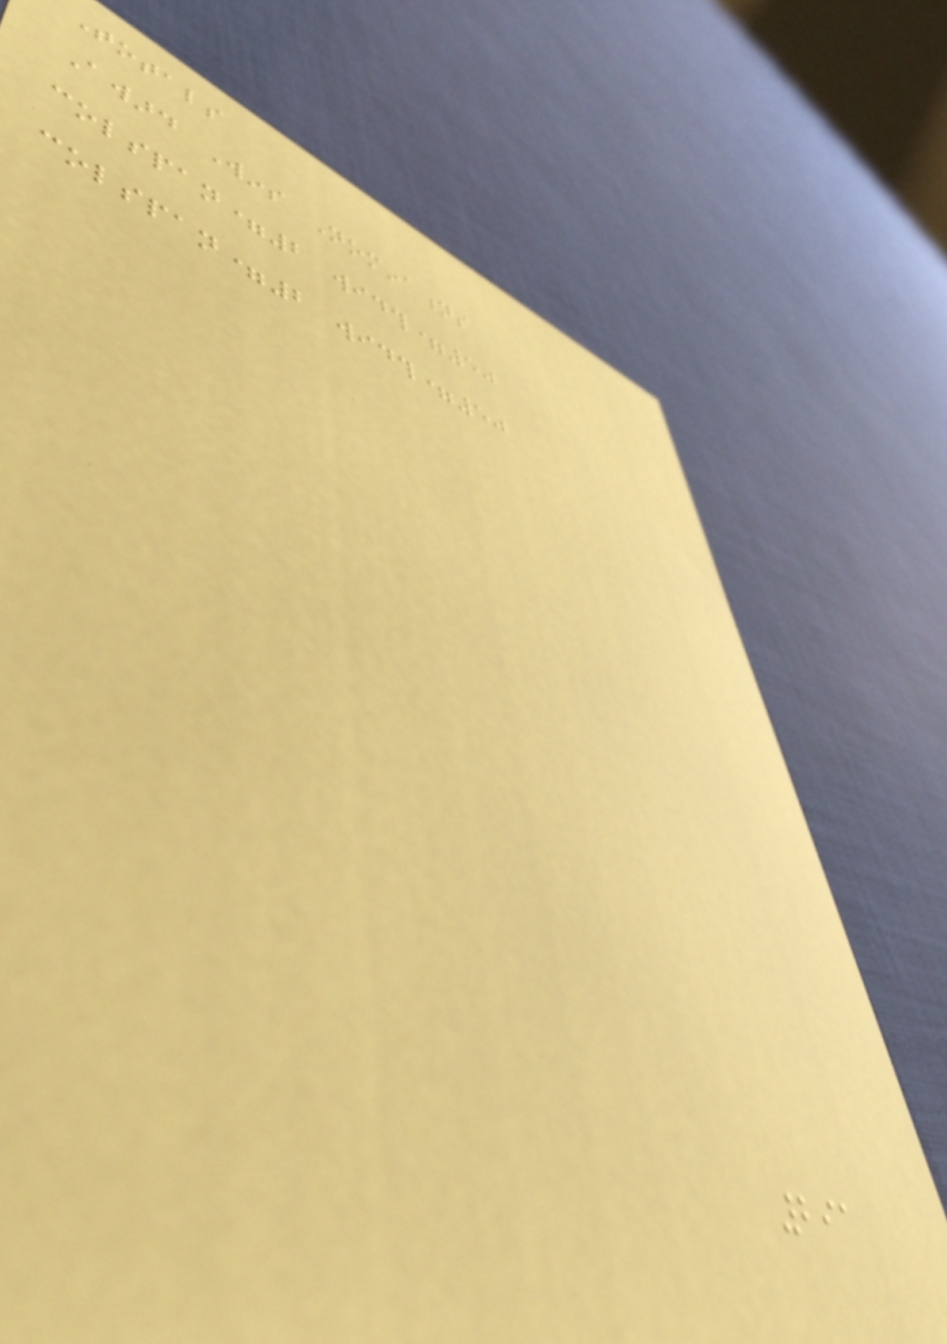Totals
Award Wins Nominations
colspan=2 width=50
colspan=2 width=50
291
